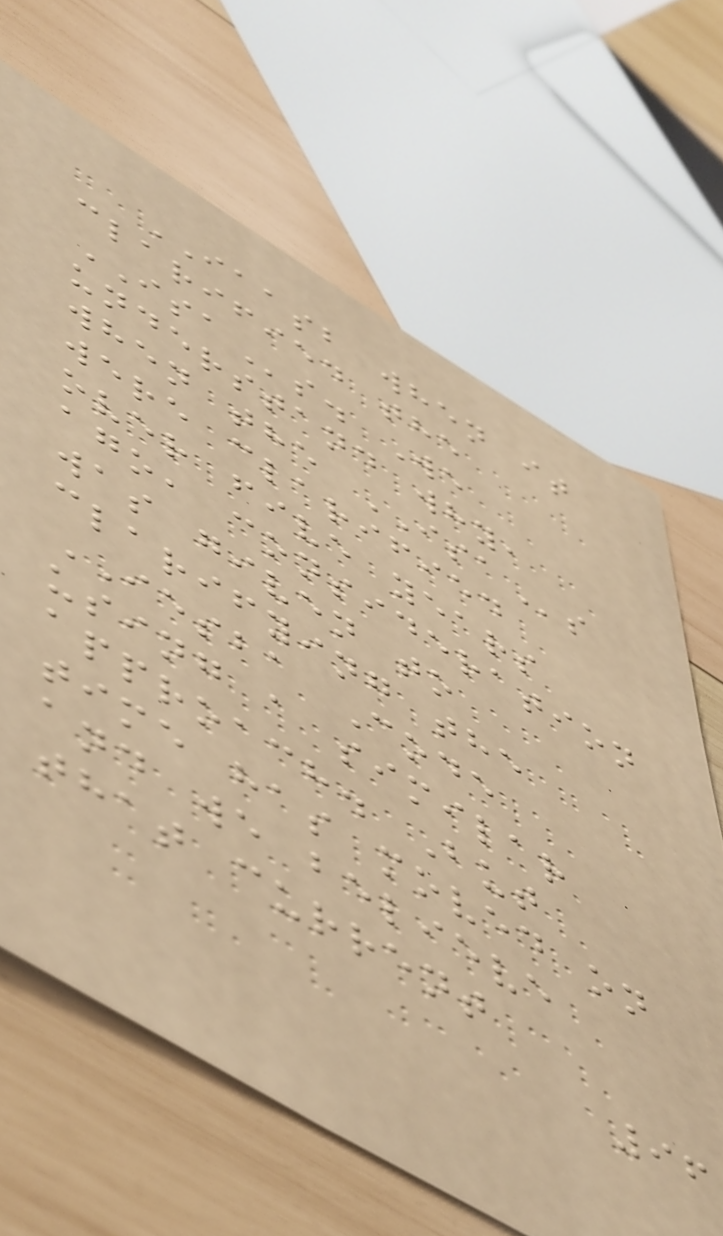IAASB when it
clarified the
ISAs. We
understand why,
when the ISAs
were clarified
over five years
ago, consideration
was given to
clarifying the
IESBA Code
using a similar
approach. But
time has moved on
and we believe
that current
96
